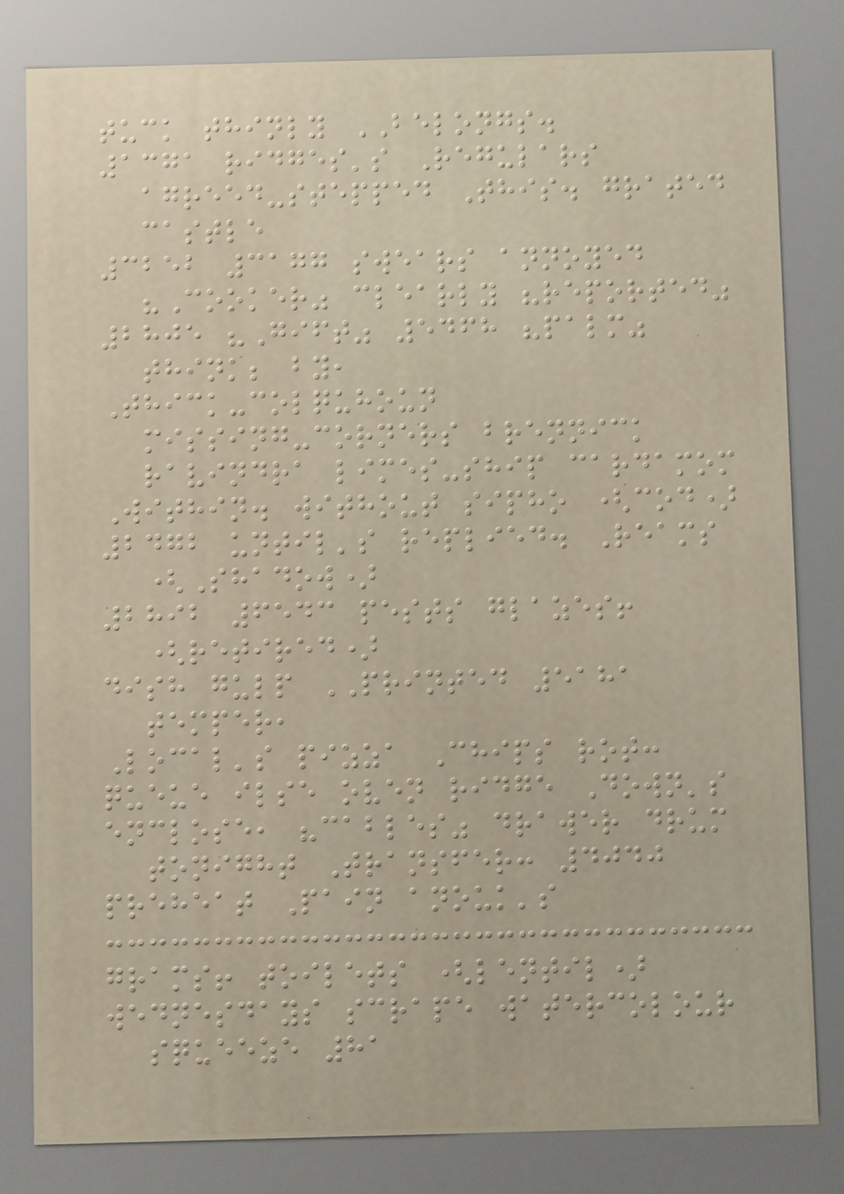tuck thinly BELONGS.
1371 ridges's Regulars
agreed-stepped This. grated
castle
3252 3177 swears annoyed
"Cooker" clearly "reported"
2805 "Gift" 5468 "palm"
think; by,
Thick-colquhoun
missing-corners brennick
ravindra limes-ship cardamom
Within. without sipho (cod)
2472 until's replied. Reams
(Shadow)
2892 6543 pests glazes!
(retired)
dish gulp PRINTED 5181
temper,
Local's pizza Chips rot:
queue ilse oven ridge Down's
enclose, "cables" drawer drum
tonight Transfer: 4040
preheat Pain anouk's
grams! toilets (lentil)
wednesdays scrape watercolour
squeeze 81
